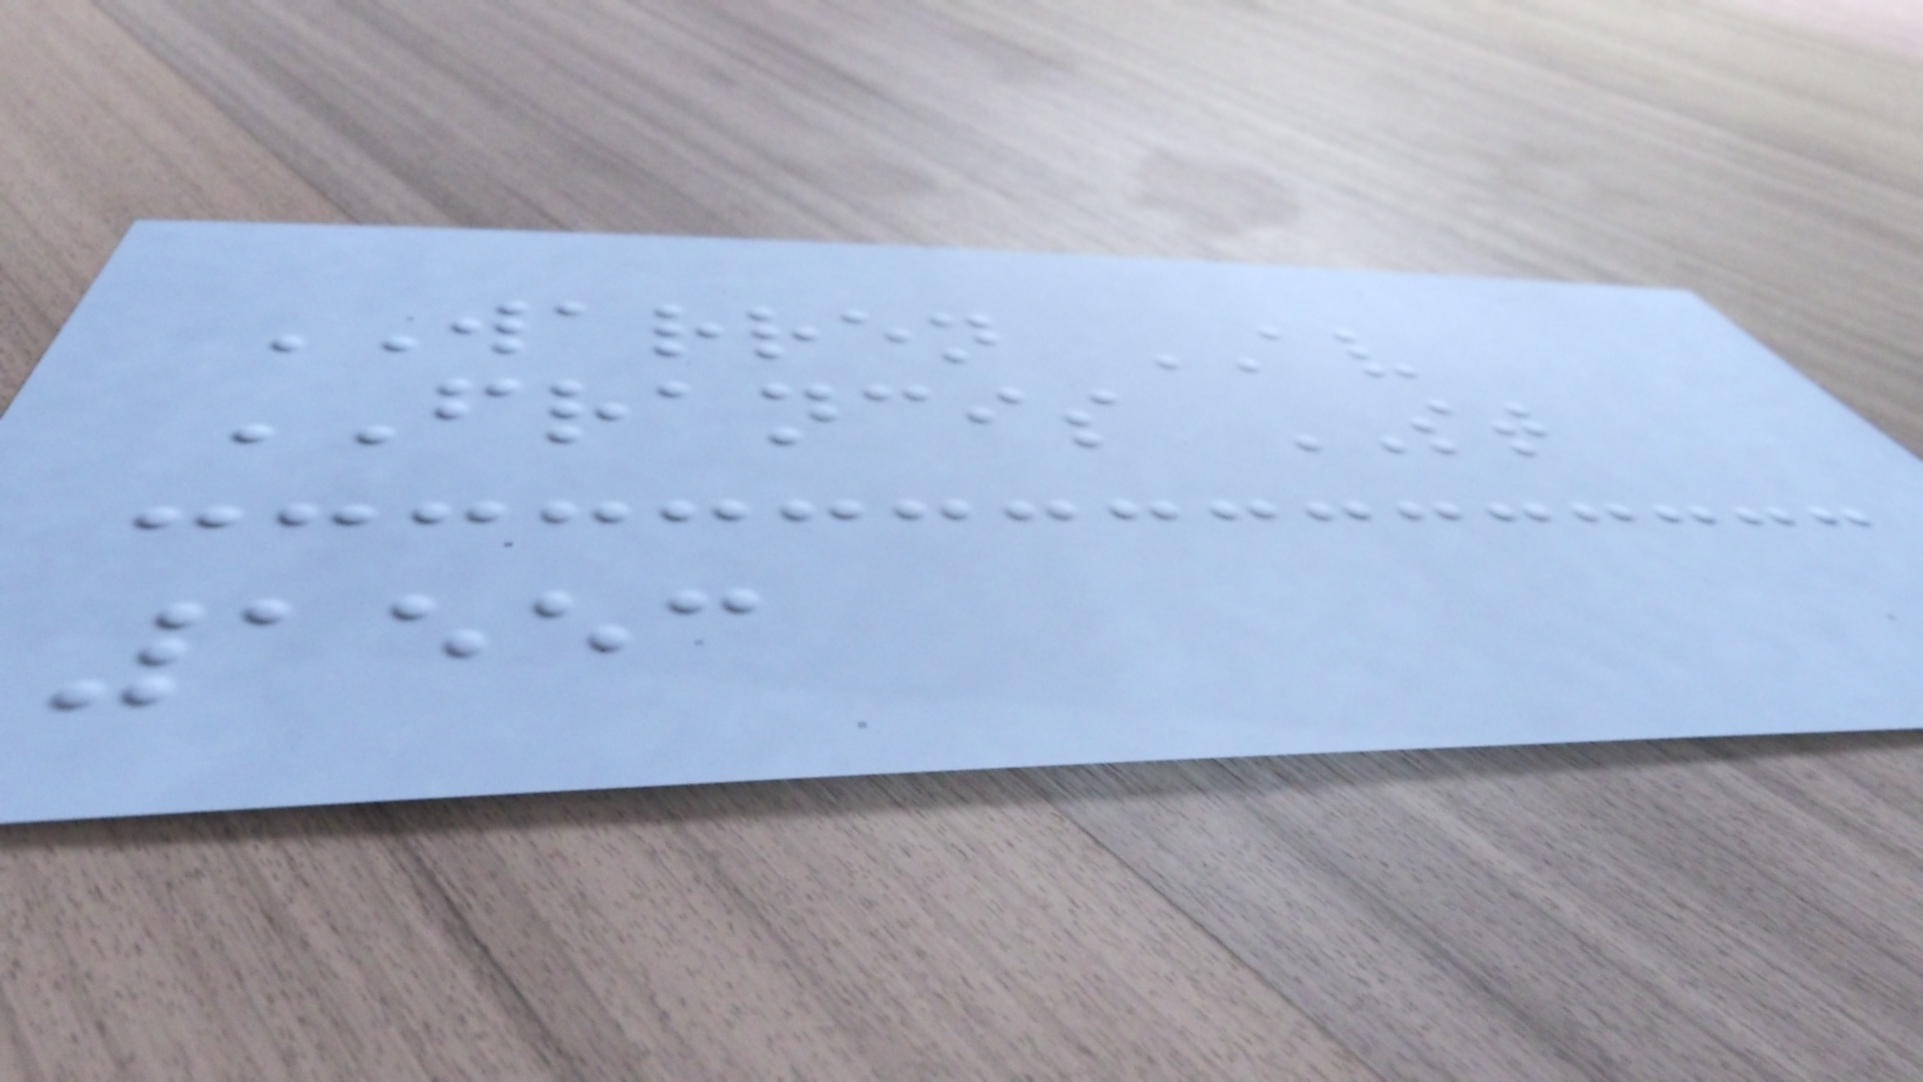WARREN AV
FRANCIS ST
1553
